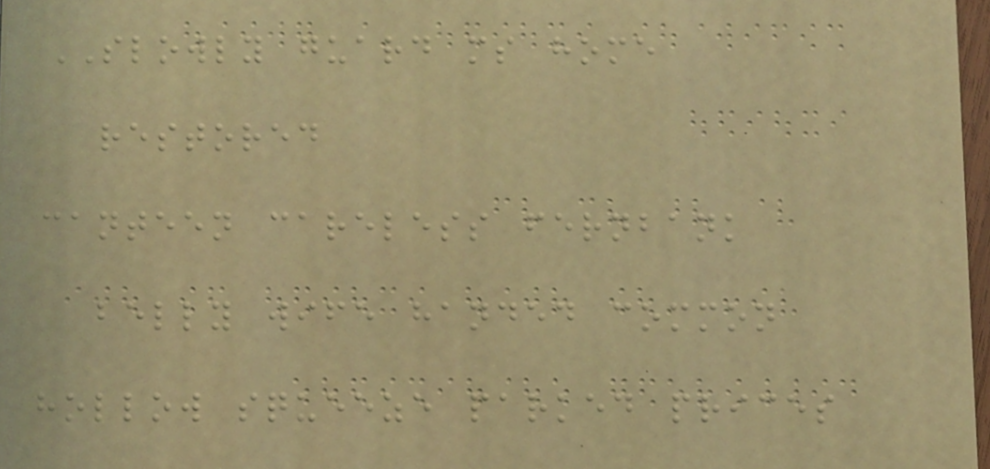SLOWLY guard ms home
restored
canteen careless fernbank
belly wife handed common
hollow squeeze parked prices
